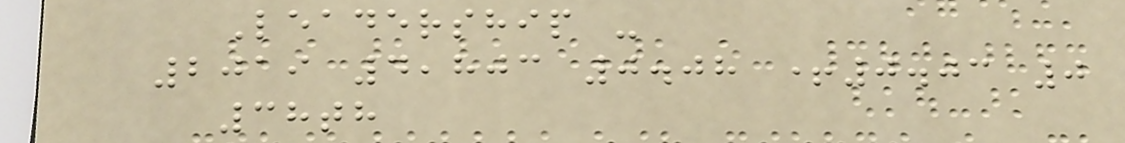Leadership -
2019 4,803 0.08 +0.03 0
38th
